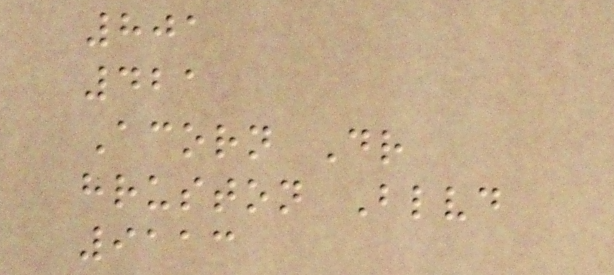801
421
Acorn Dr
hruston Blvd
9113
